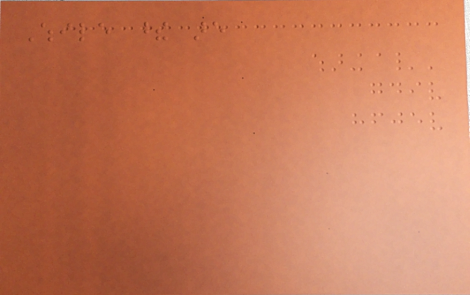While these are
